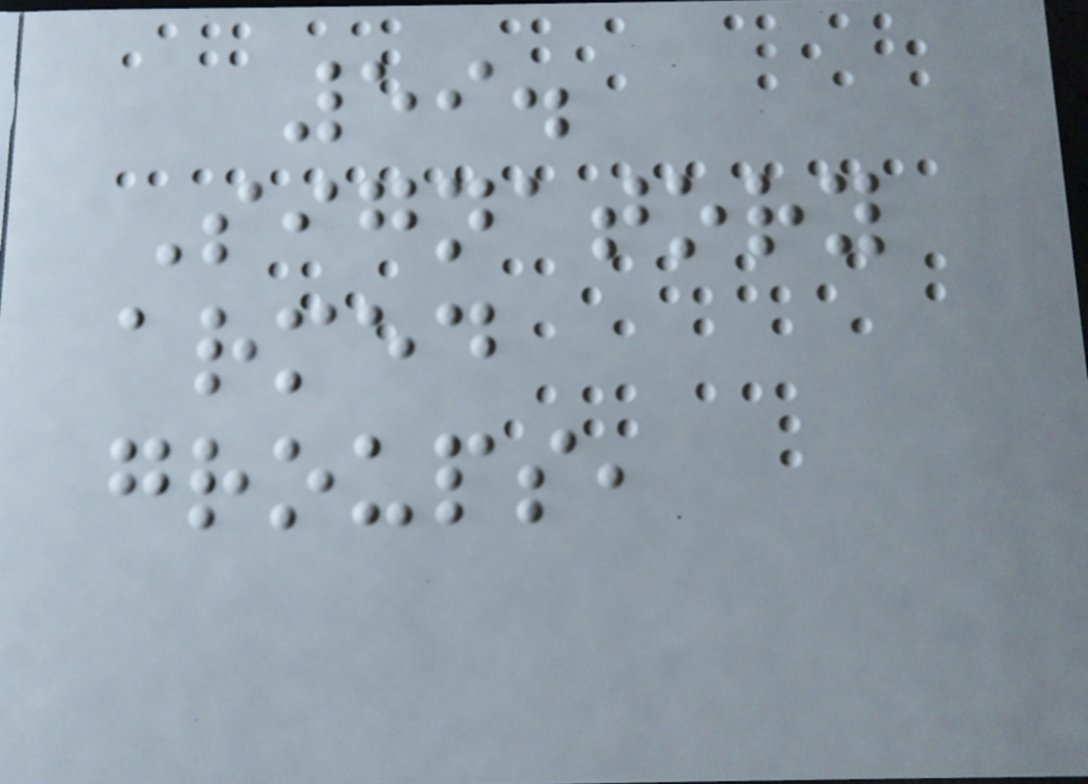59.
Signatory
armed
groups,
